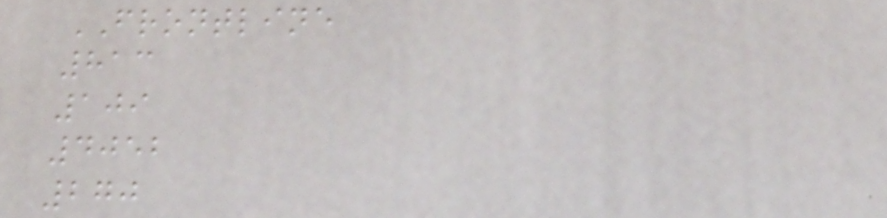FRONTLINE
813
109
4052
270
